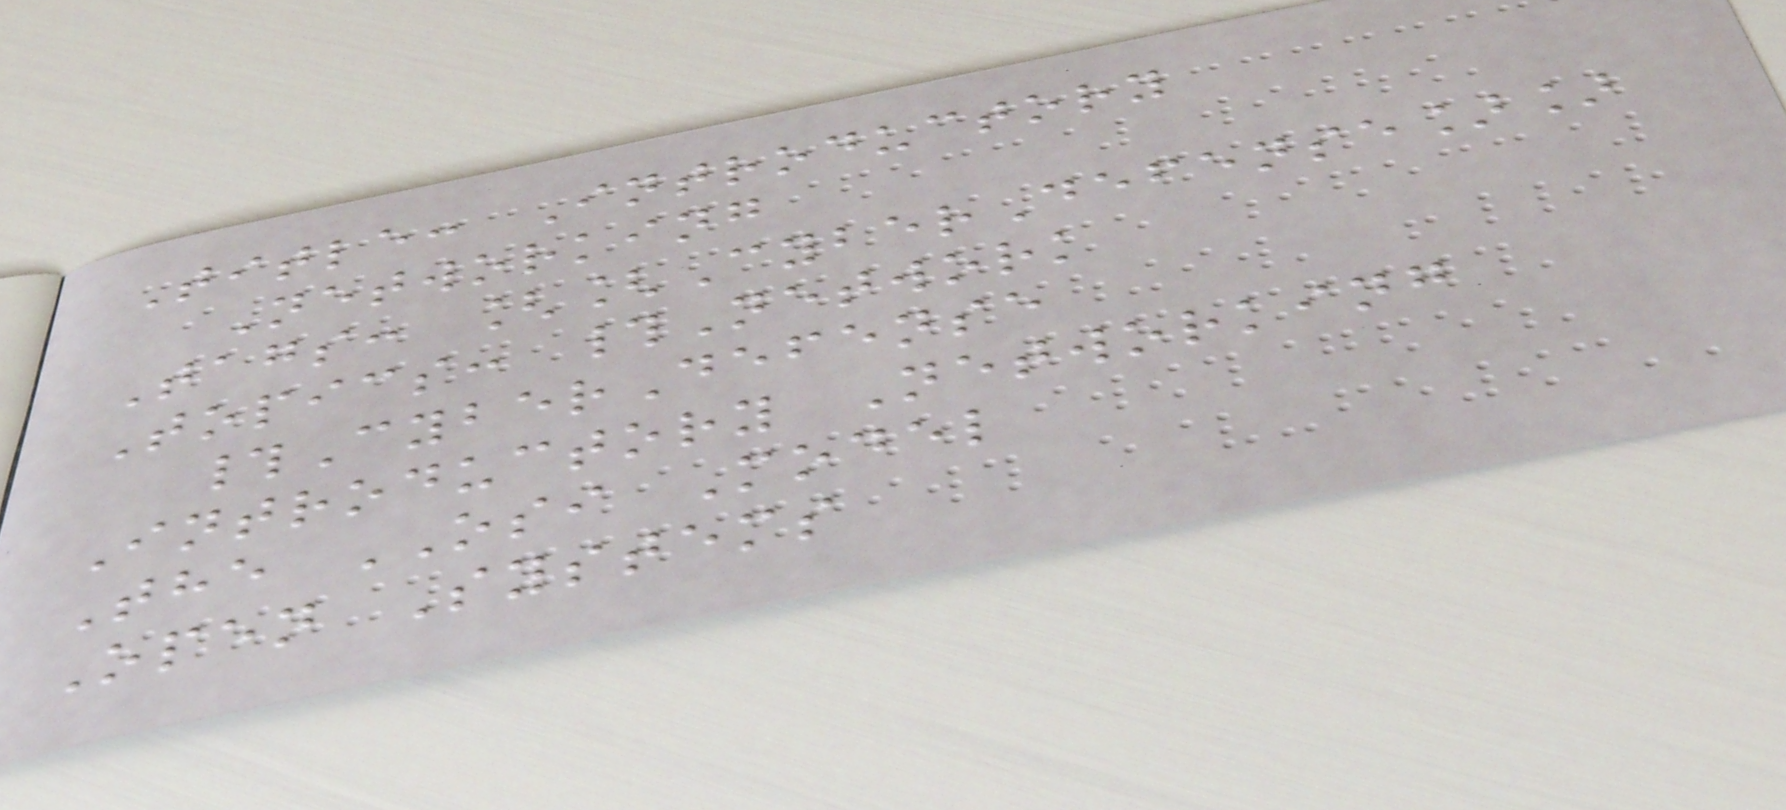Title: Introductory
Networking
Tags: [[CyberDefense]]
Topics: #Network
#CyberDefense
Introductory Networking
The OSI Model
Open Systems
